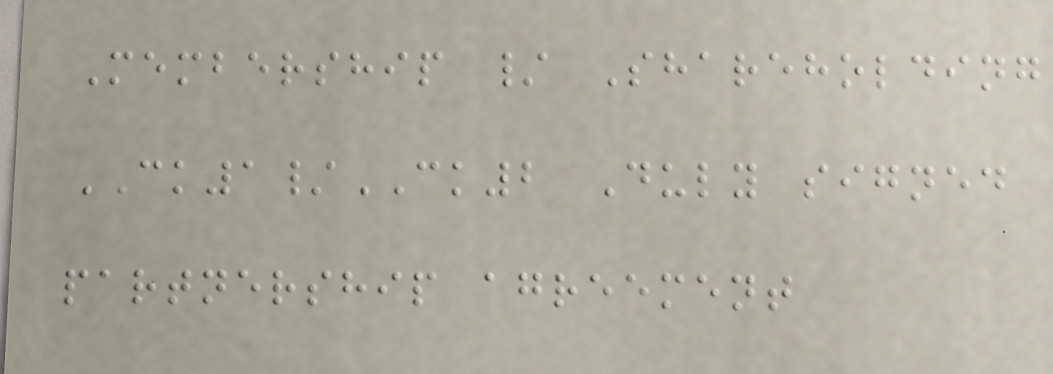Membership / Shareholding
CK1/CK2 Duly signed
partnership agreement
